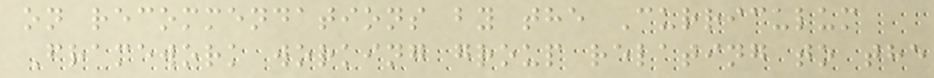on recommendations by the Curriculum
Framework working group relating to the
